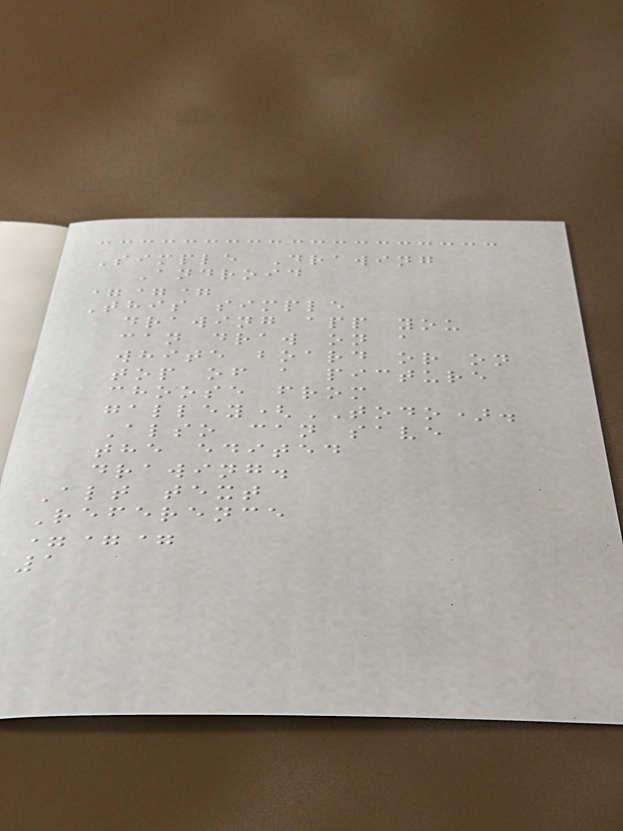Simple Drawing
Android
===
This simple
drawing app you
can draw on a
white board or on
top of a picture
choose from
galley(TODO).
Also can save
the edited
drawing.
Alt text
Reference
===
1
